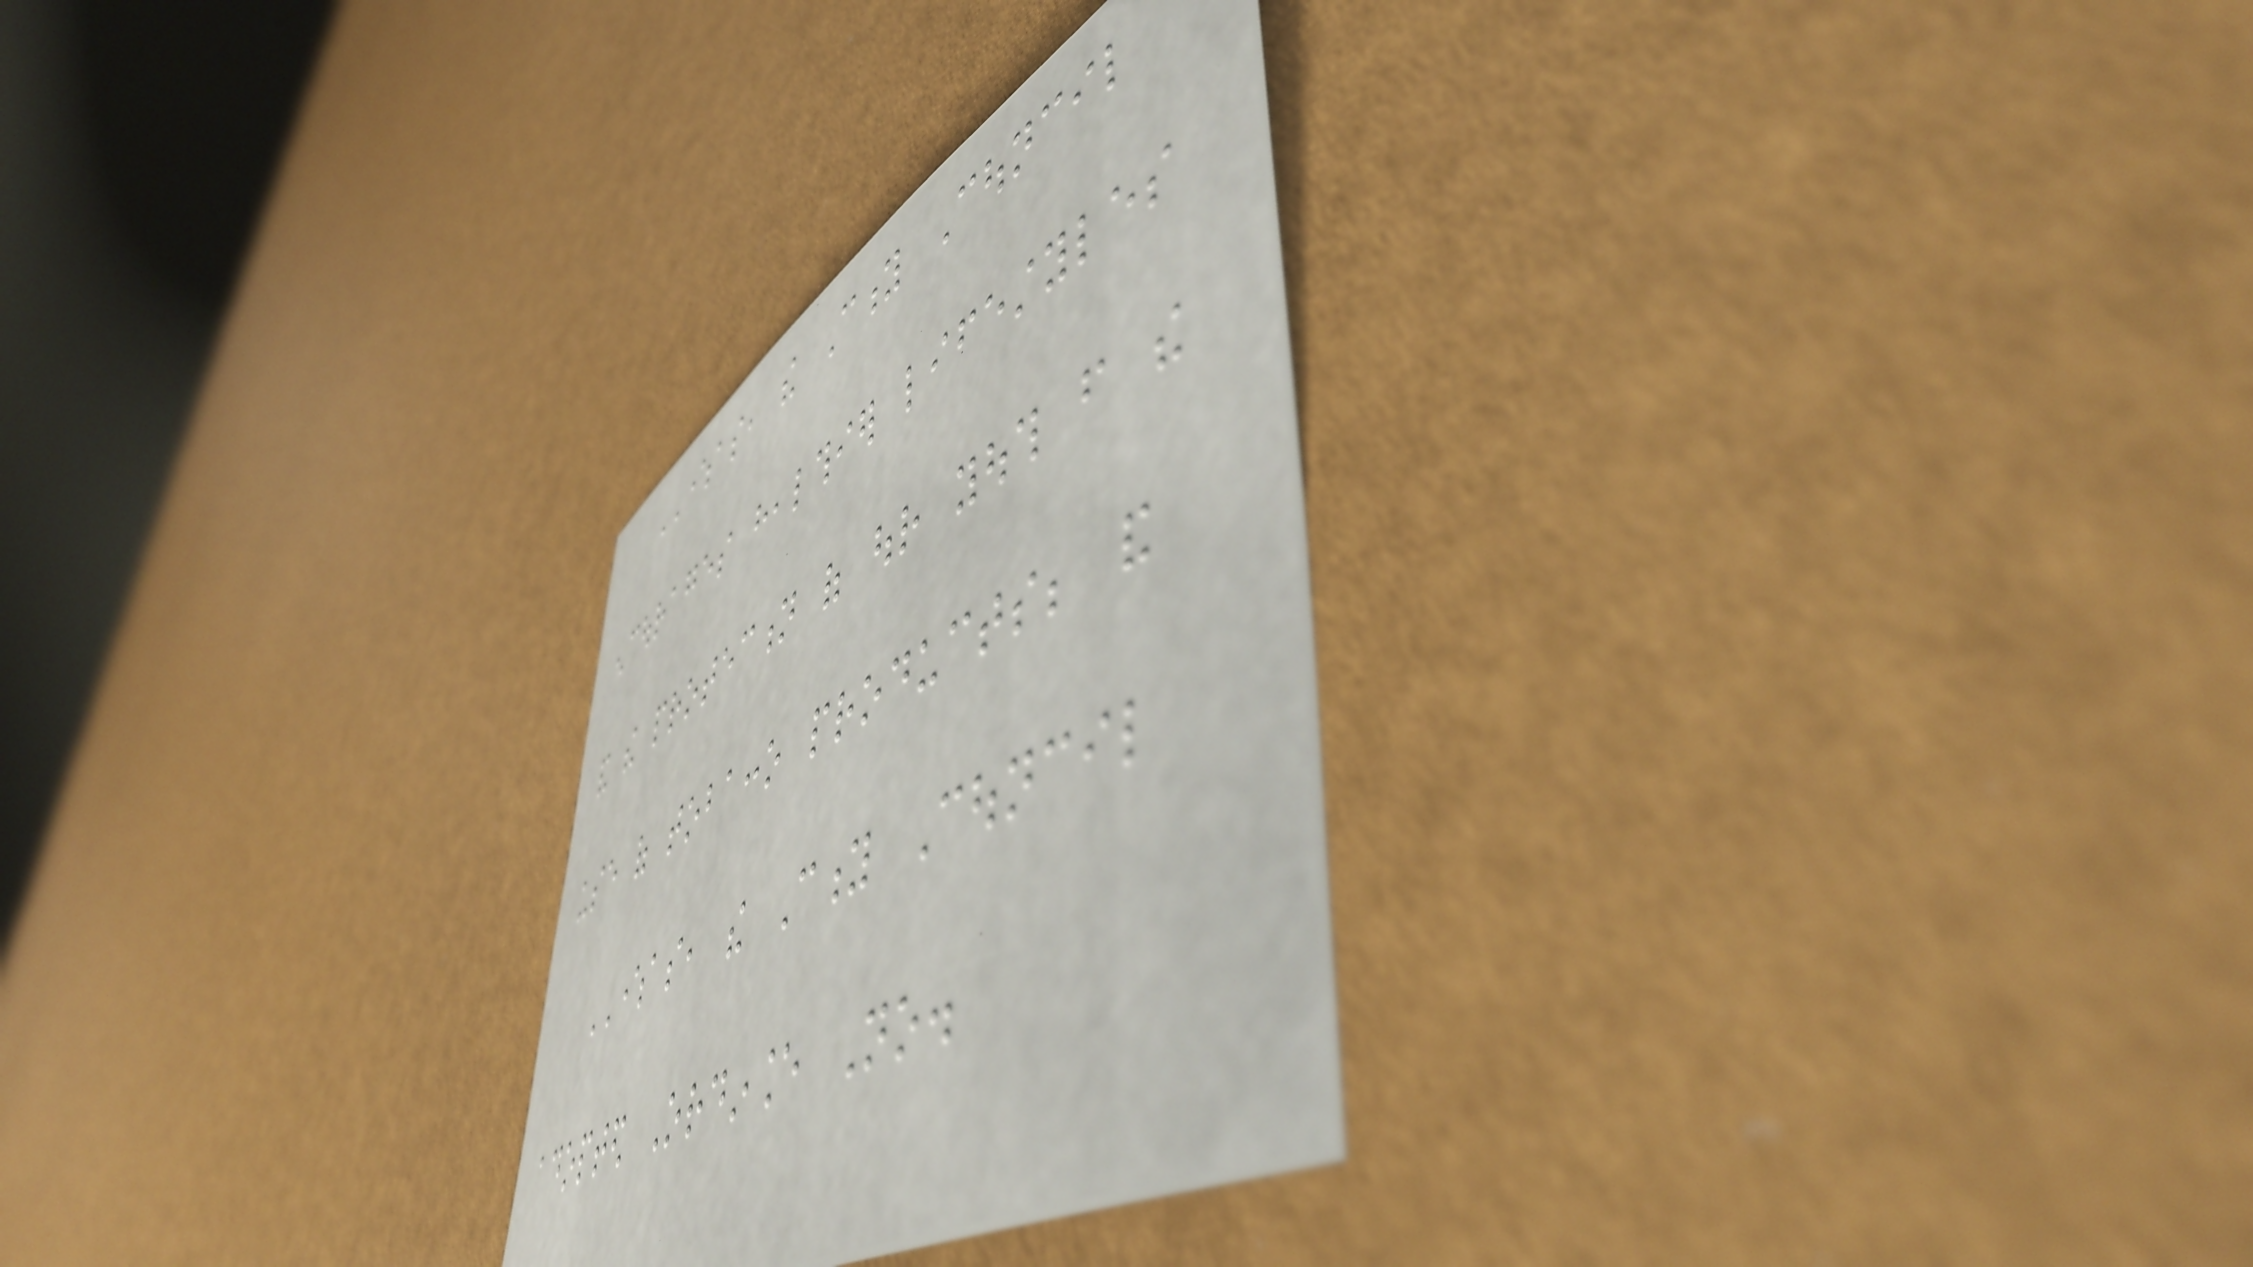WHEREAS, the City Council
encourages healthier lifestyles
and the protection of our youth from the
use of tobacco products; and
WHEREAS, the City Council
adopted Ordinance No.
